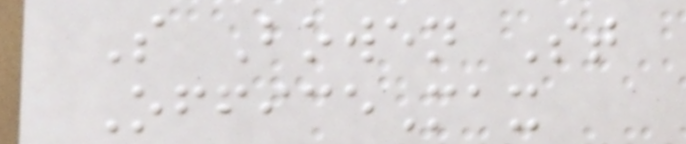S Bowen St
OfficeMax
